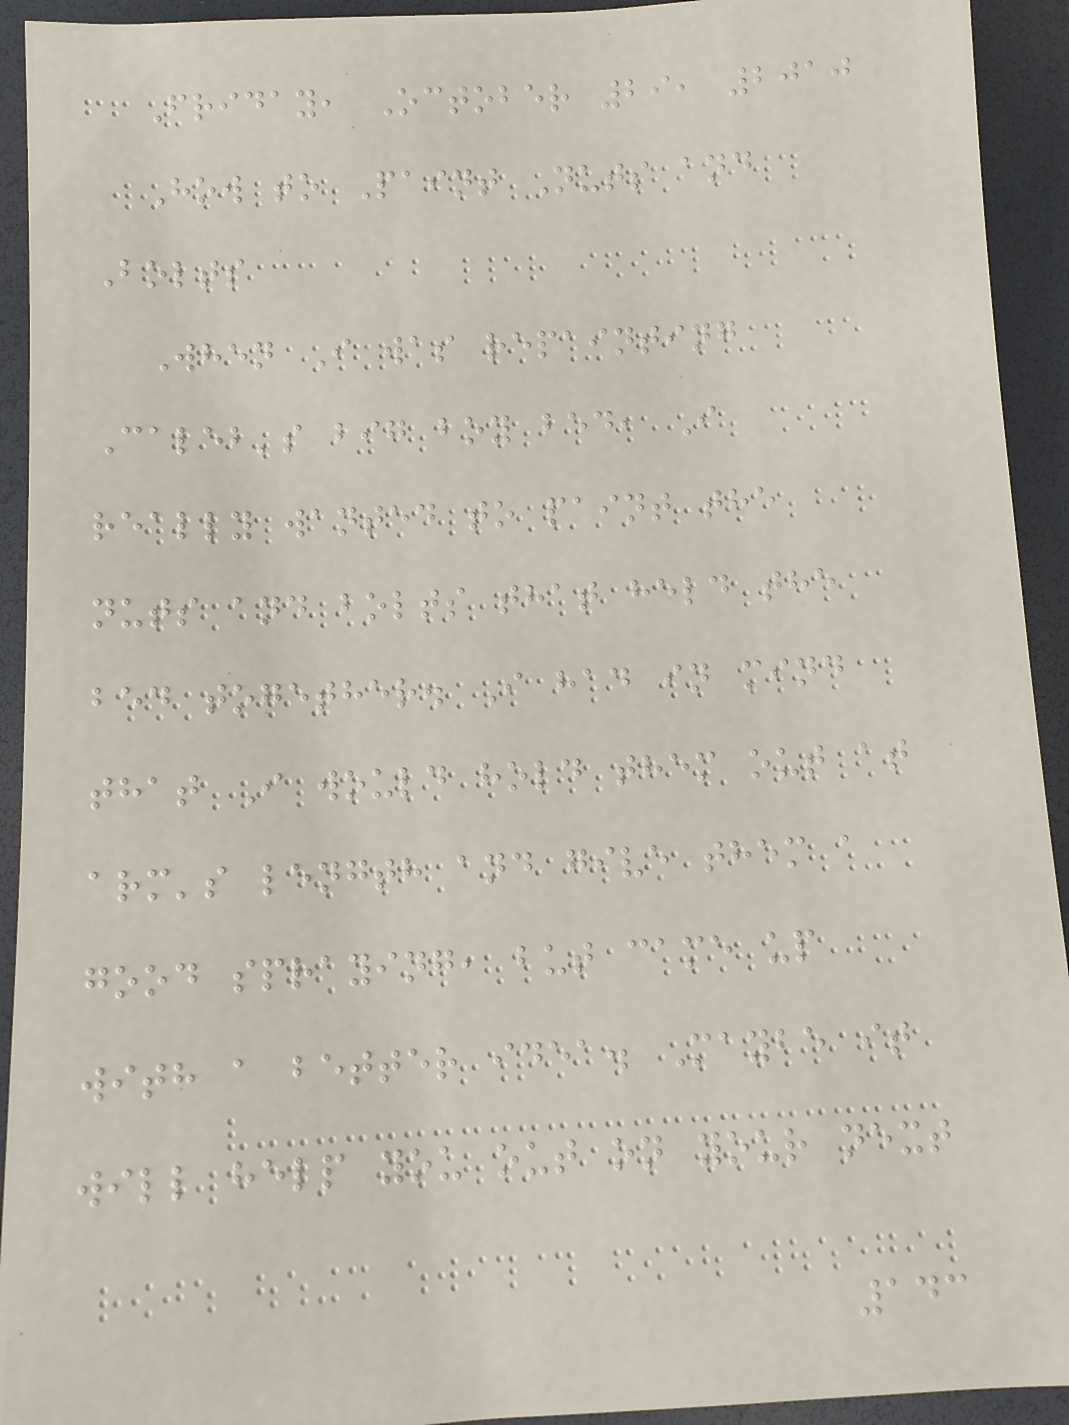Friday, October 29, 2010
How to Paint Nuts and
Bolts
When I was repainting
Caleb's big boy bed, I
really wanted to paint the
nuts and bolts that held the
bed together. I had in mind
that I would hold them out at
arm's length and give them a
good spraying, but came up
with a better idea. Maybe it
will help you out on your next
143
